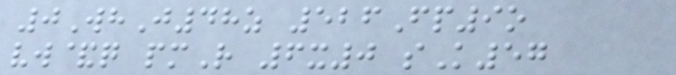0WhJ48z 526Fp9o
vw&q pmR 6x0 sK57
